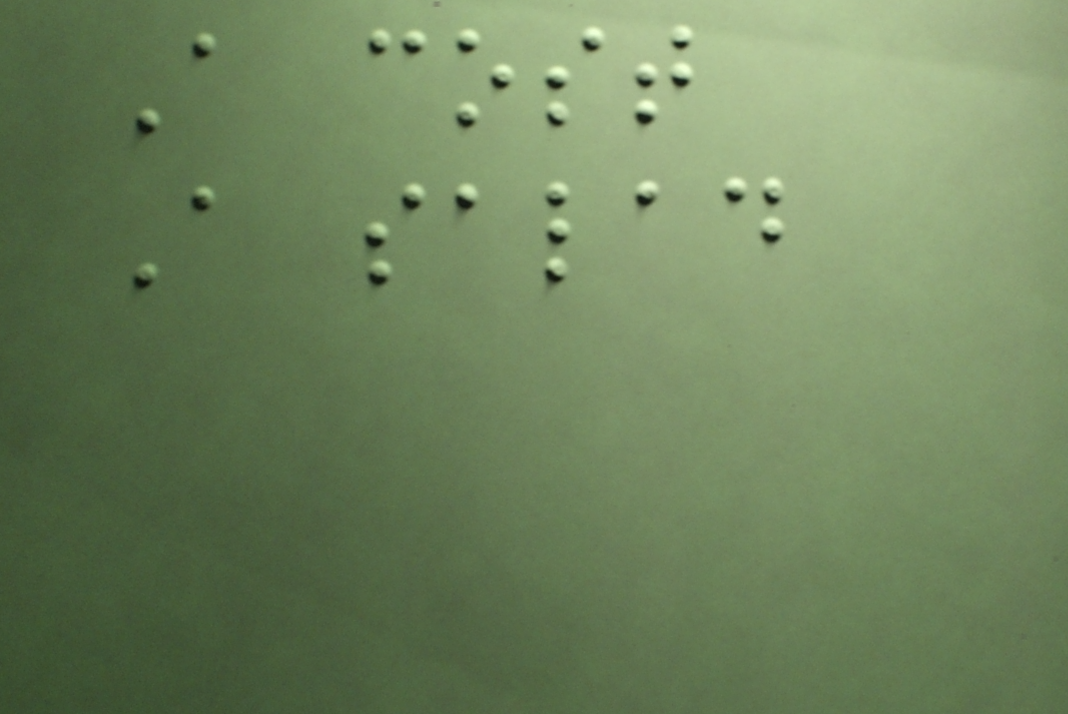A cost
A salad
